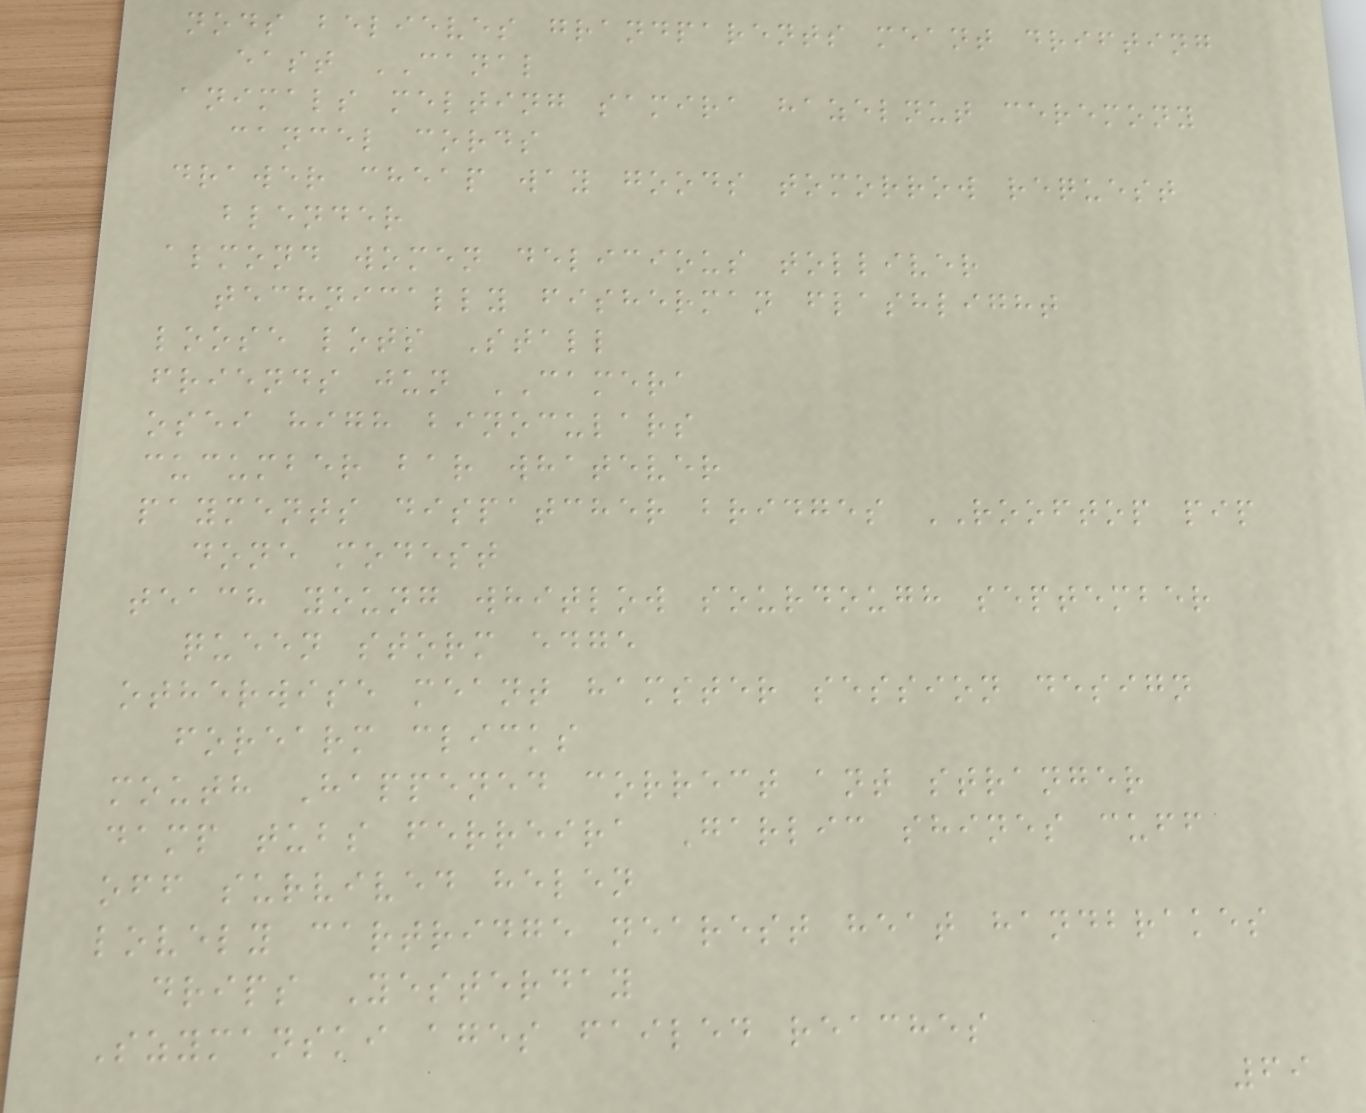nods believes grandparents meant drifting
east CANAL
animals melting samira hazelnut ceremony
cancel cords
drawer cheap way goods tomorrow request
blender
almond women delicious tolliver
technically fisherman flashlight
loose lots Stall
friends jun CAMERA
osei high binoculars
cucumber bar whatever
payments dispatcher bridges ROOFTOP pip
done modest
teach young whitlow sourdough september
queen storm edge
otherwise meant hamster session design
forearm clicks
mouth Happened correct ant stranger
damp tubs ferreira Garlic shines cuff
off survived helen
lovely cartridge nearest heat handbrakes
drips Yesterday
Szymanski ages failed reaches
69
